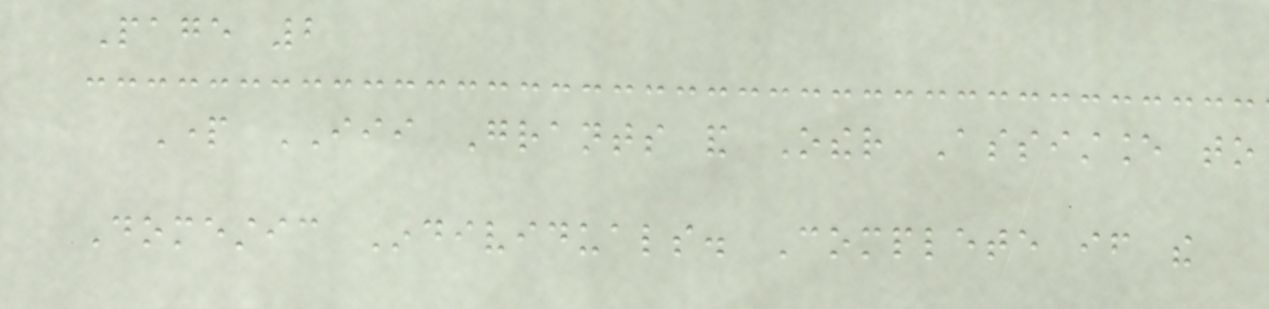Page 2
Part III Grants and Other Assistance to
Domestic Individuals. Complete if the
